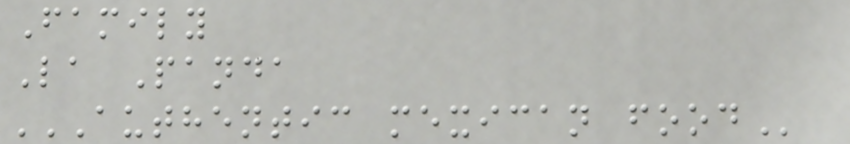Family
La Panda
AUTHENTIC MEXICAN FOOD
